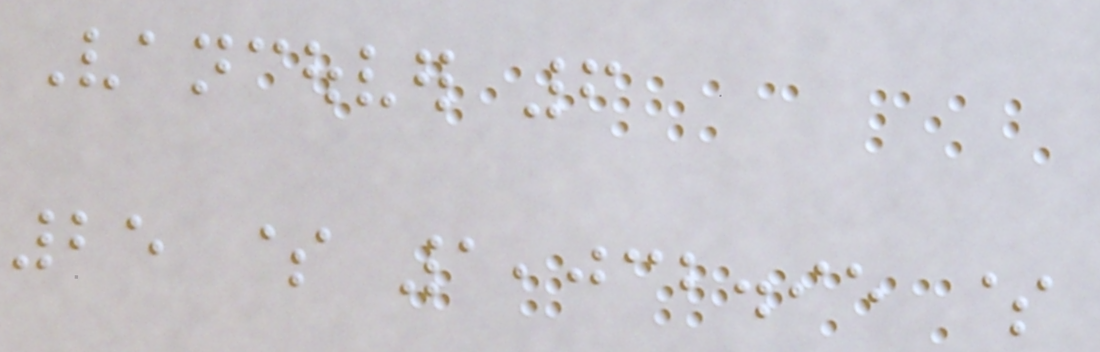Vancouver 6
25 $ 1,032.95 $
